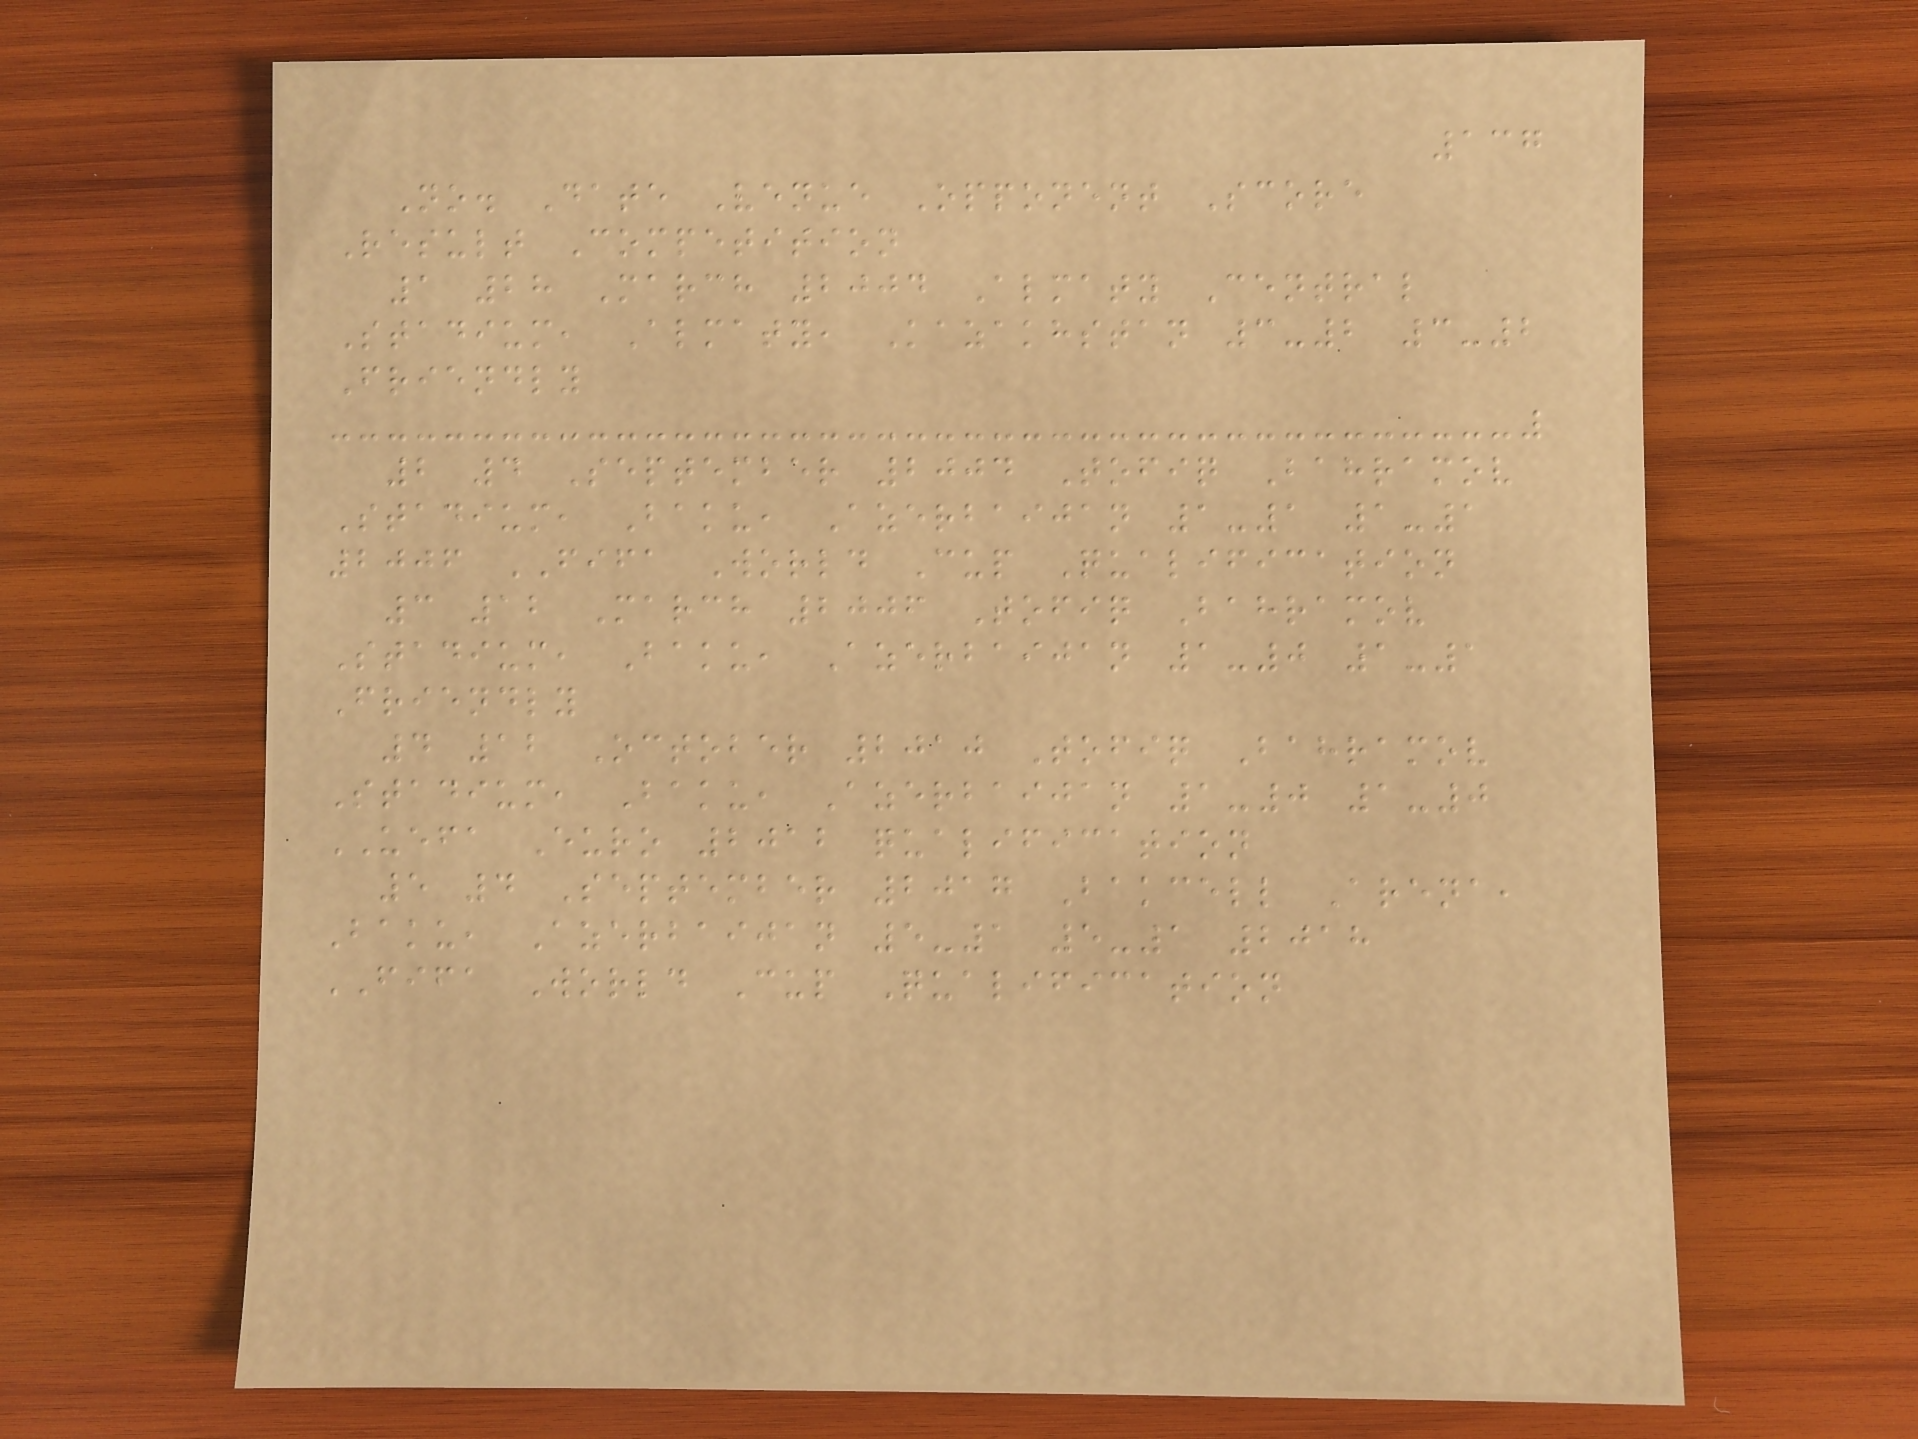137
No. Date Venue Opponent Score
Result Competition
1 28 March 2004 Almaty Central
Stadium, Almaty, Kazakhstan 3-2 3-2
Friendly
2 4 September 2004 Tofiq Bahramov
Stadium, Baku, Azerbaijan 1-1 1-1
2006 FIFA World Cup Qualification
3 12 March 2006 Tofiq Bahramov
Stadium, Baku, Azerbaijan 1-0 1-1
Friendly
4 12 October 2010 Tofiq Bahramov
Stadium, Baku, Azerbaijan 1-0 1-0
UEFA Euro 2012 qualification
5 4 September 2017 Bakcell Arena,
Baku, Azerbaijan 5-1 5-1 2018
FIFA World Cup Qualification
